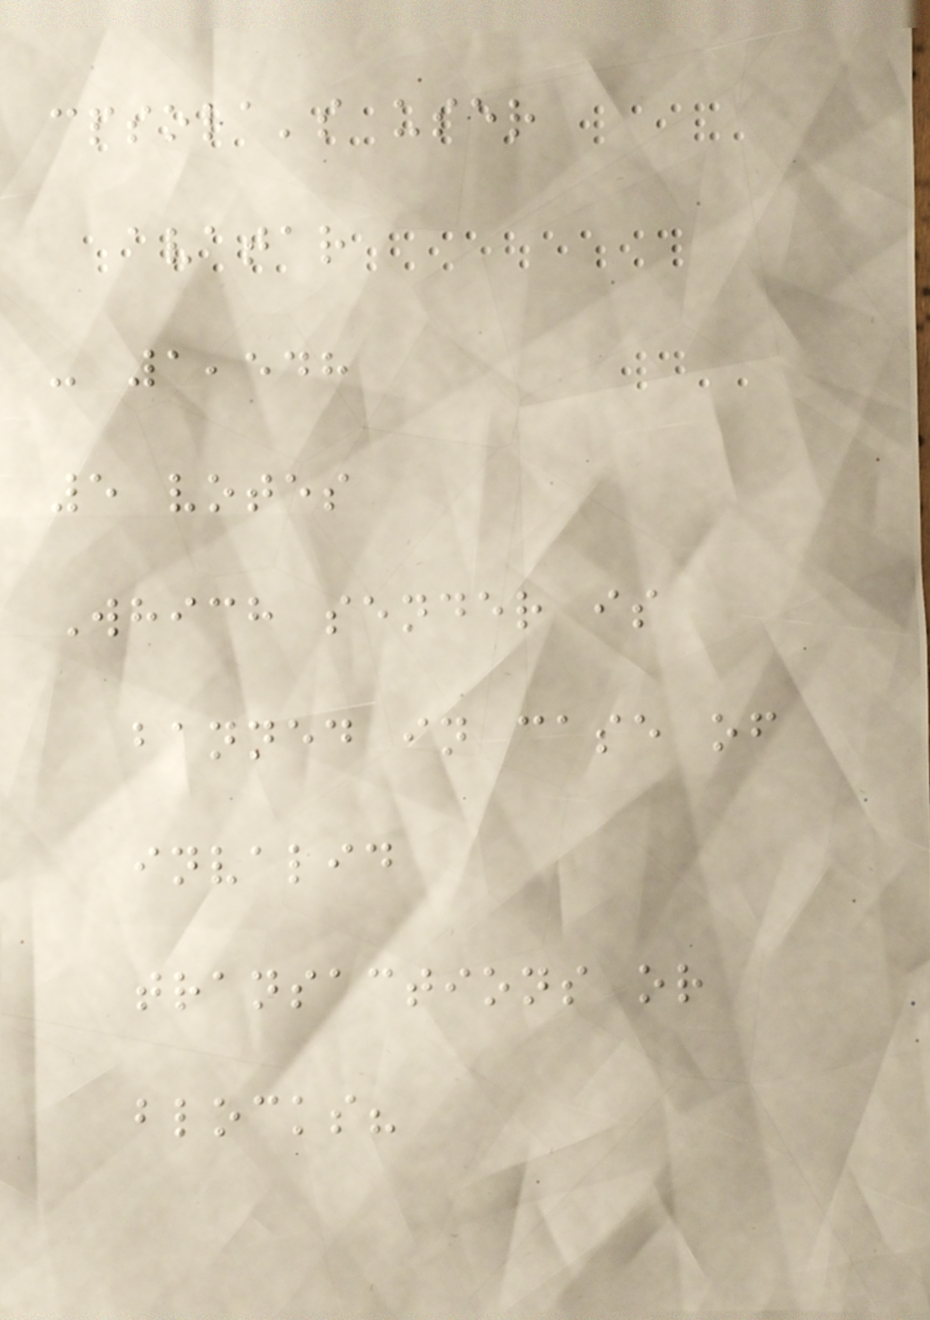cpsola's user
avatar
- 1,548
5 votes
Which sender is
banned in case of
invalid
transactions or
blocks?
